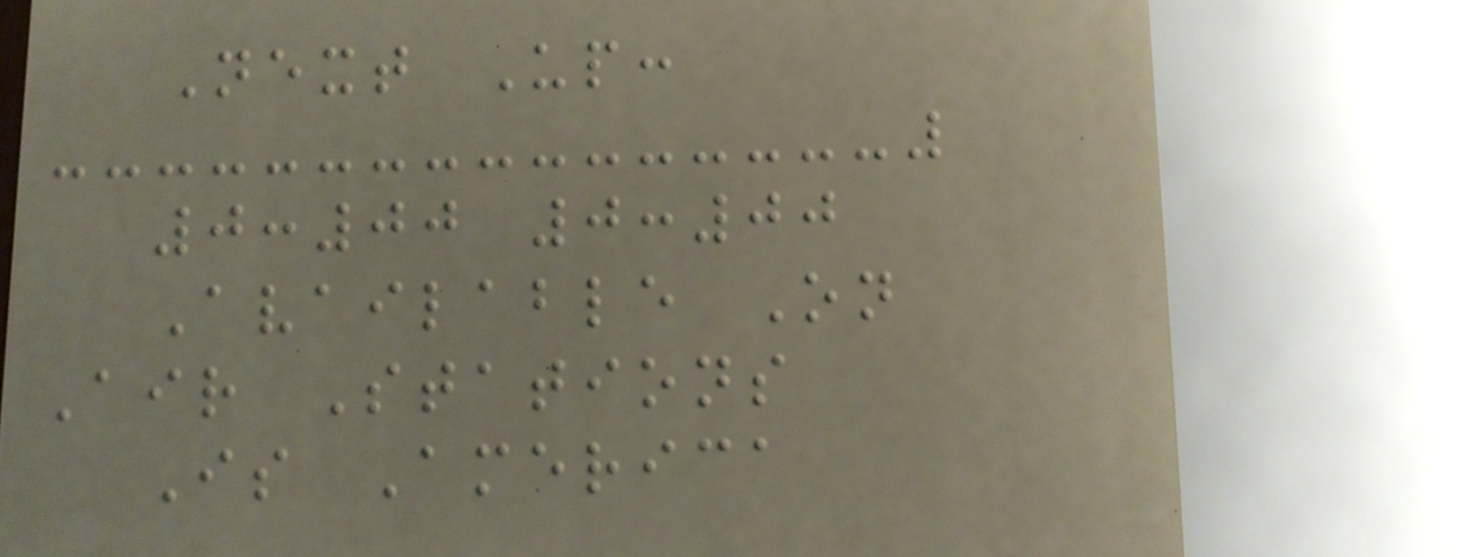Next Up:
0:00 0:00
Available On
Air Stations
Is America
